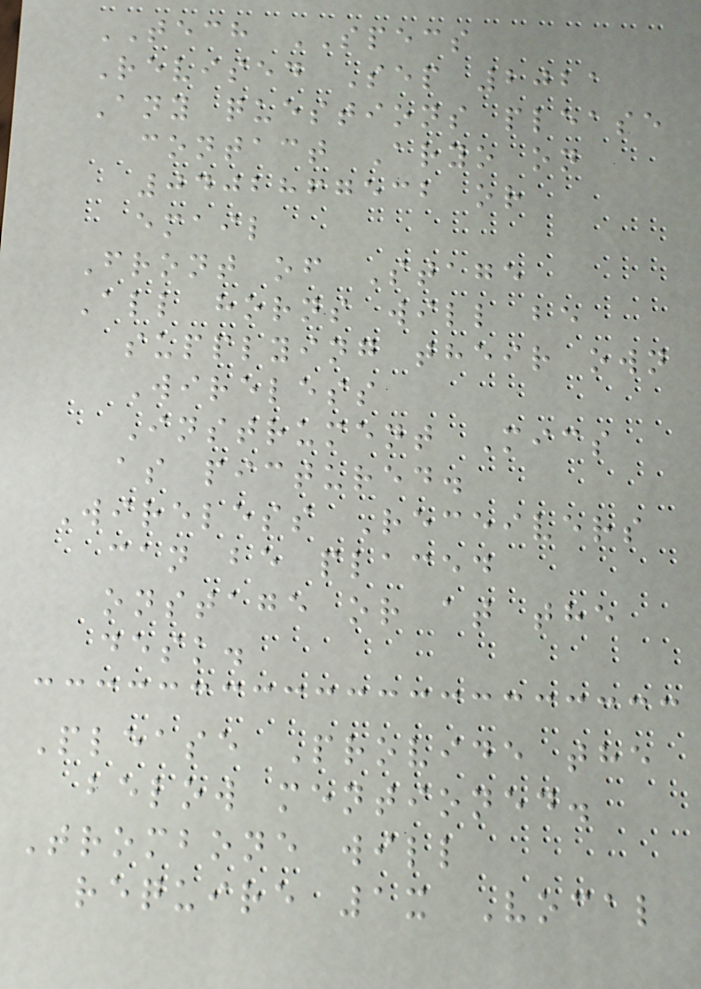TECH SPECS
Revised Sep 2021
Any questions please
contact Aryo on
0402867532 or
email
Front of Stage
All horns will be
supplying their own
Wireless
Instrument Mics
as pictured.
Wireless Receivers
can be placed
onstage or at the
desk.
Please Provide the
below mentioned.
Trombone will
require 1x Vocal
